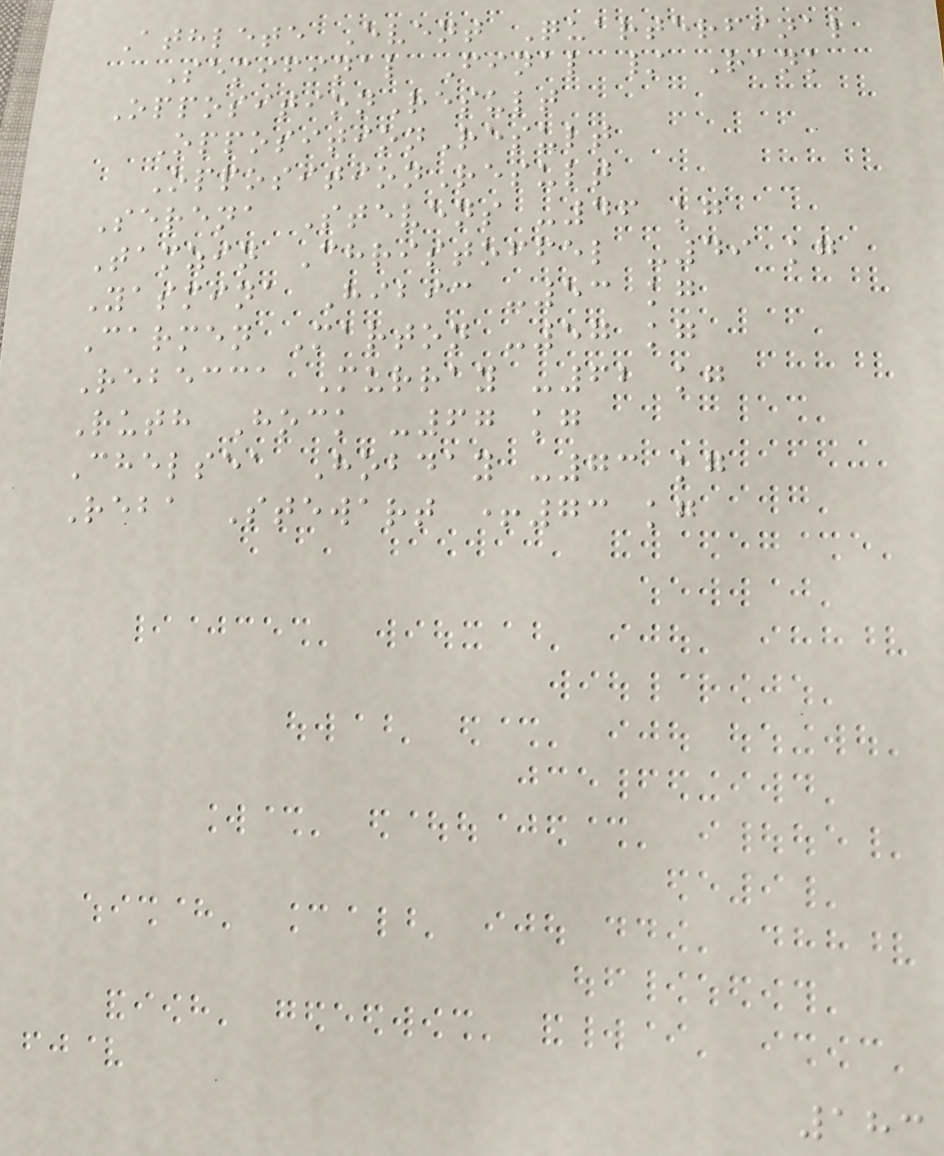Athlete Event Quarterfinal
Semifinal Final / Rank
OppositionResult
OppositionResult
OppositionResult
Serena Stevens -46 kg
Tamzin Christoffel -49 kg
Yasmina Hibic -53 kg
Carmen Marton -57 kg
Rebecca Murray -62 kg
Ruth Hock -67 kg
Chelsea Hobday -73 kg
Reba Stewart +73 kg
183
